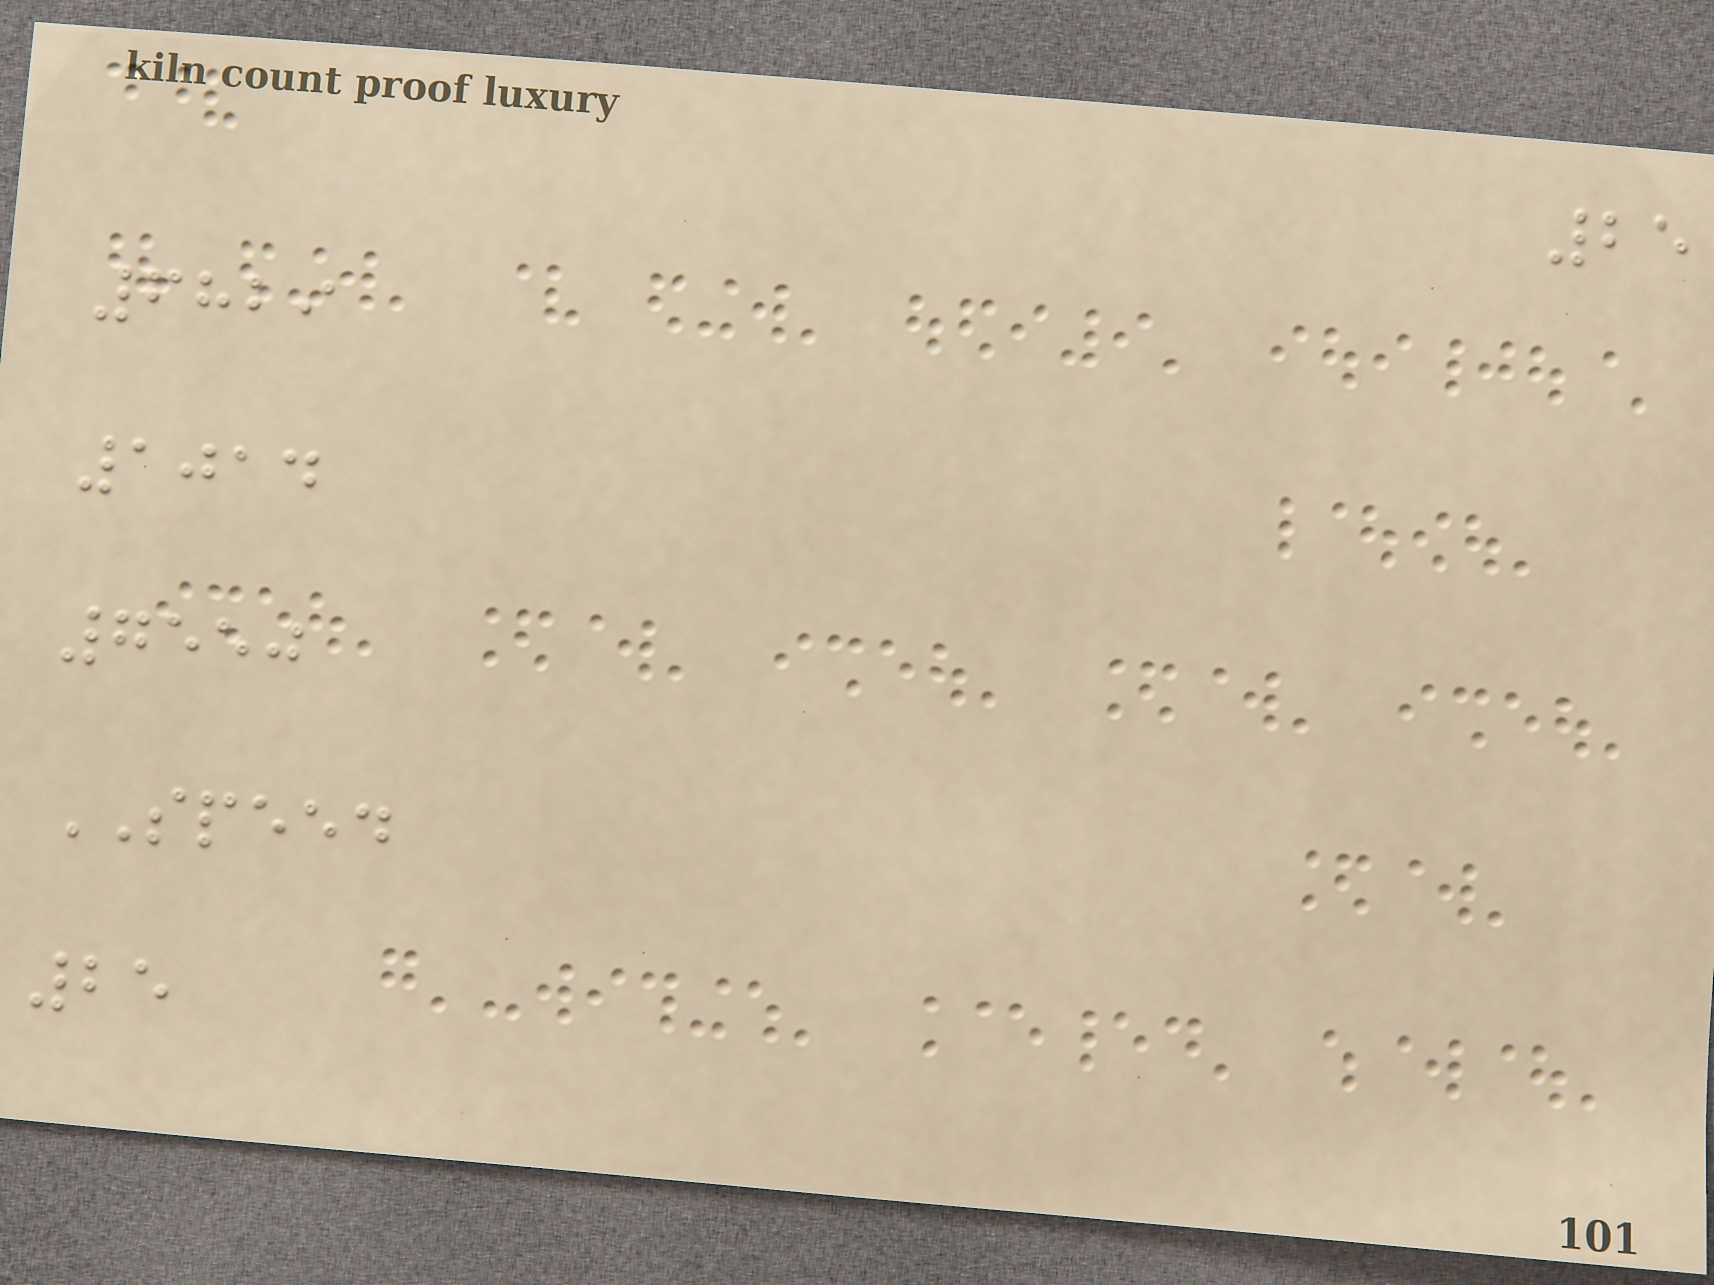25
6829
1014
7550
SPEED
25
